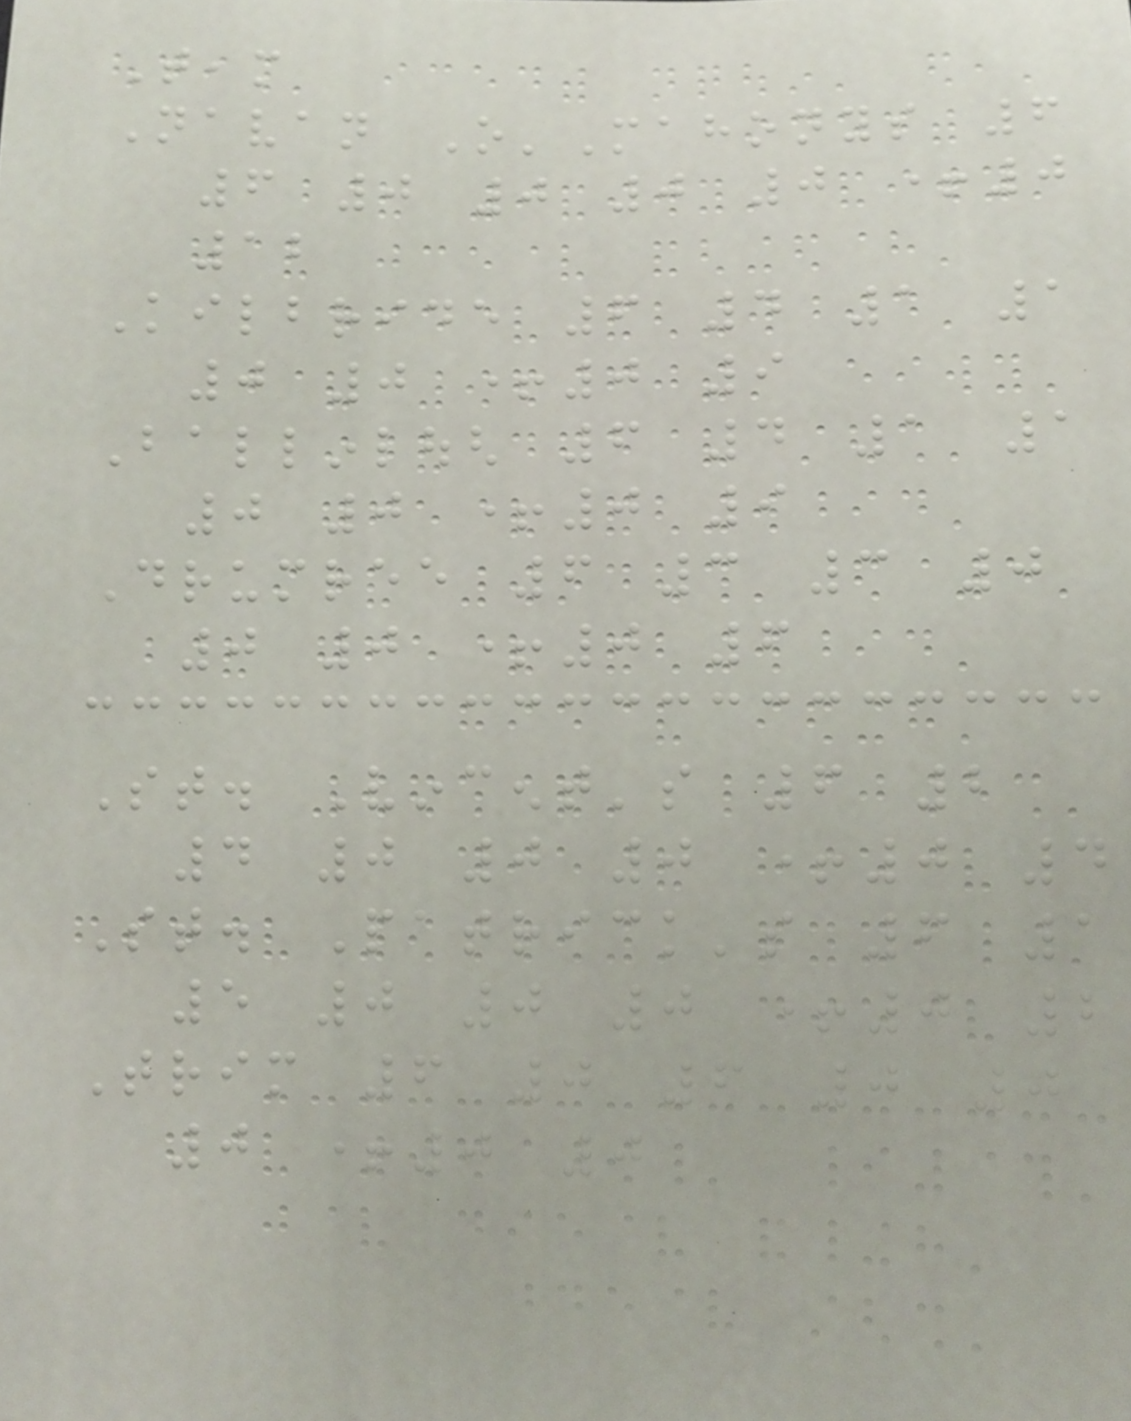Team
Navan O'Mahonys 6
6 0 0 0 0 +0
12
Kilbride 6 4 1 1
0 0 +0 9
Ballinlough 6 4 1 1
0 0 +0 9
Drumree 6 3 3 0
0 0 +0 6
St. Vincent's 6 2
4 0 0 0 +0 4
St. Patrick's 6 1
5 0 0 0 +0 2
Trim 6 0 6 0 0
0 +0 0
